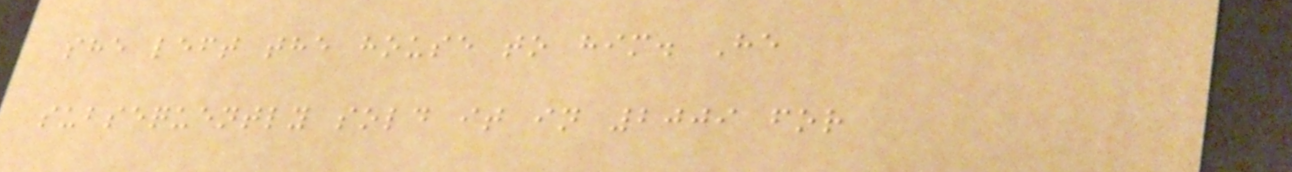she left the house to him. He
subsequently sold it in 2009 for
